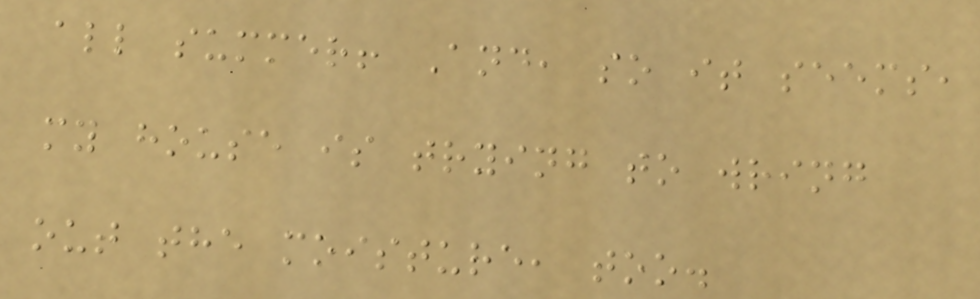all summer! And, so it seems,
my house is trying to wring
out the moisture, too.
